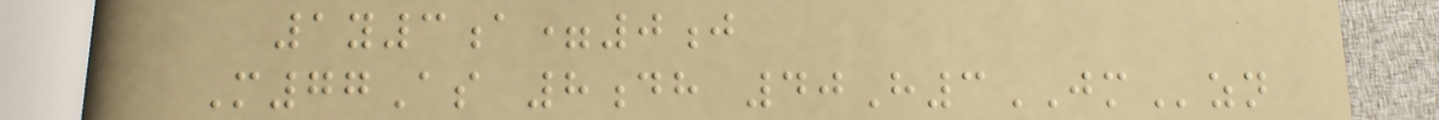1y3a=0j
M77As 8dh 40H3JMzn
